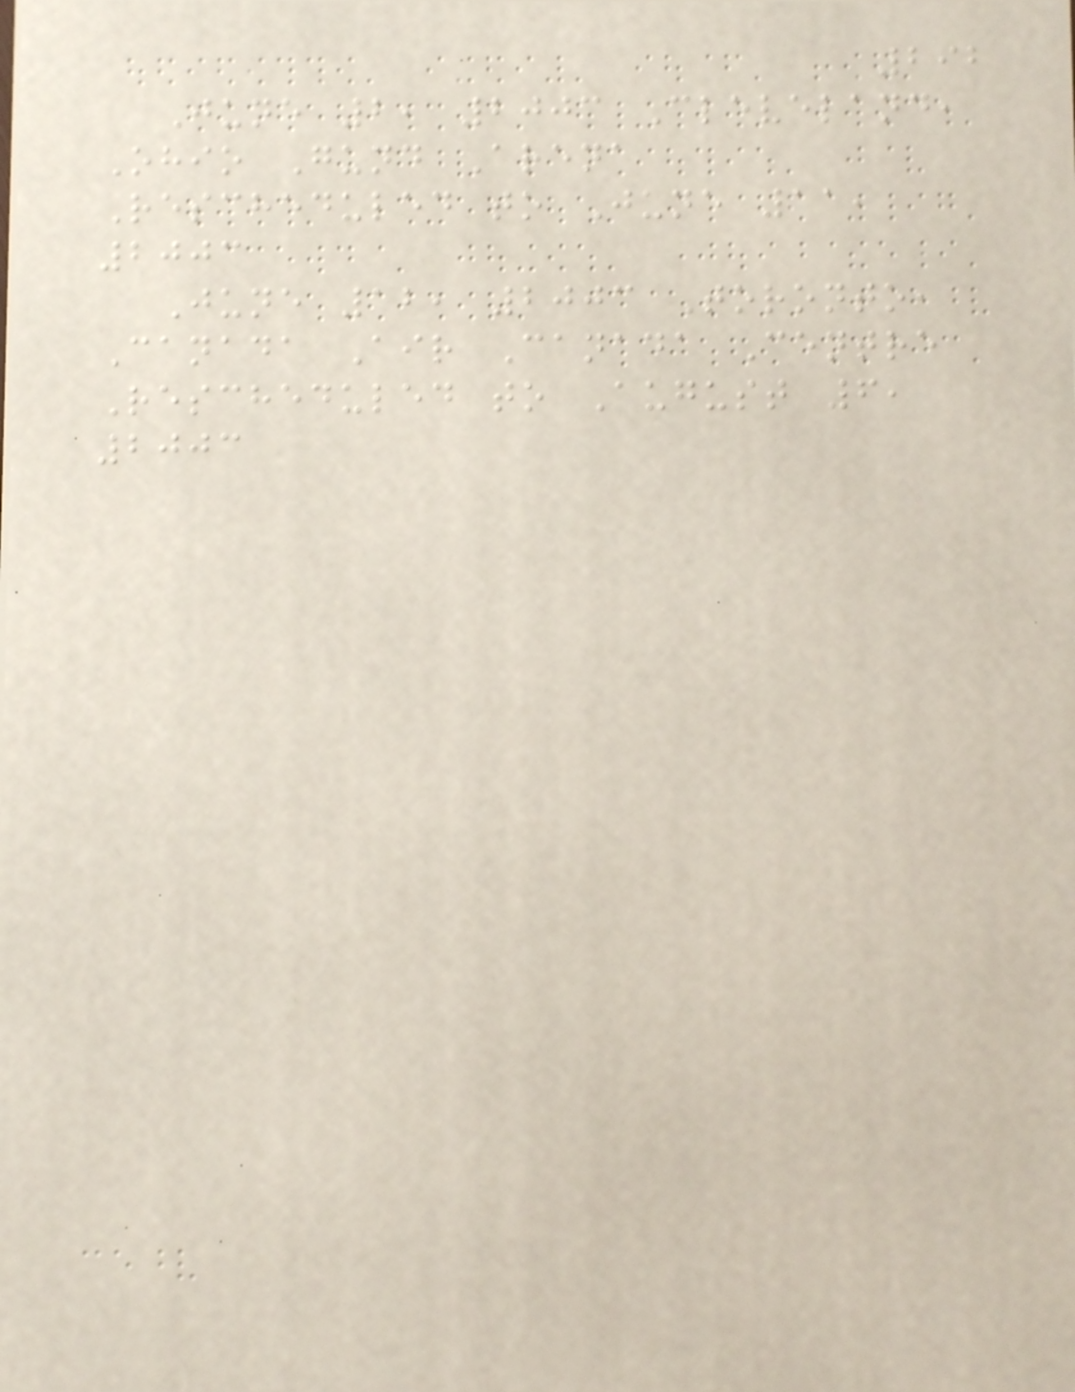292
June 2, 2003 Cleveland,
Ohio Gund Arena
Rescheduled to June 11,
2003
June 12, 2003 Toronto,
Canada Air Canada Centre
Rescheduled to August 6,
2003
